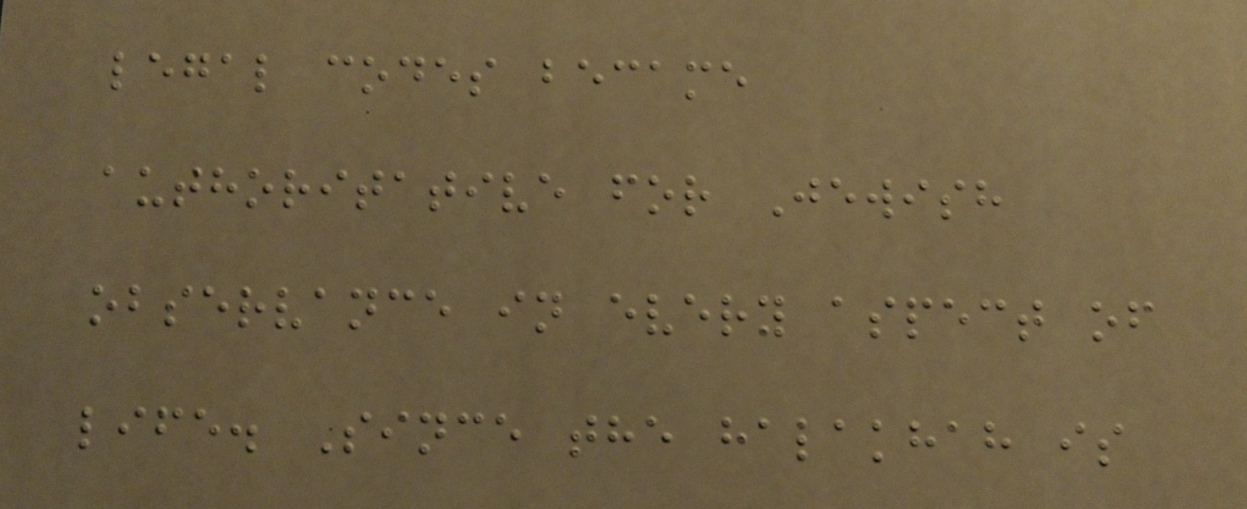legal codes became
authoritative for Jewish
observance in every aspect of
life. Since the halakhah is
